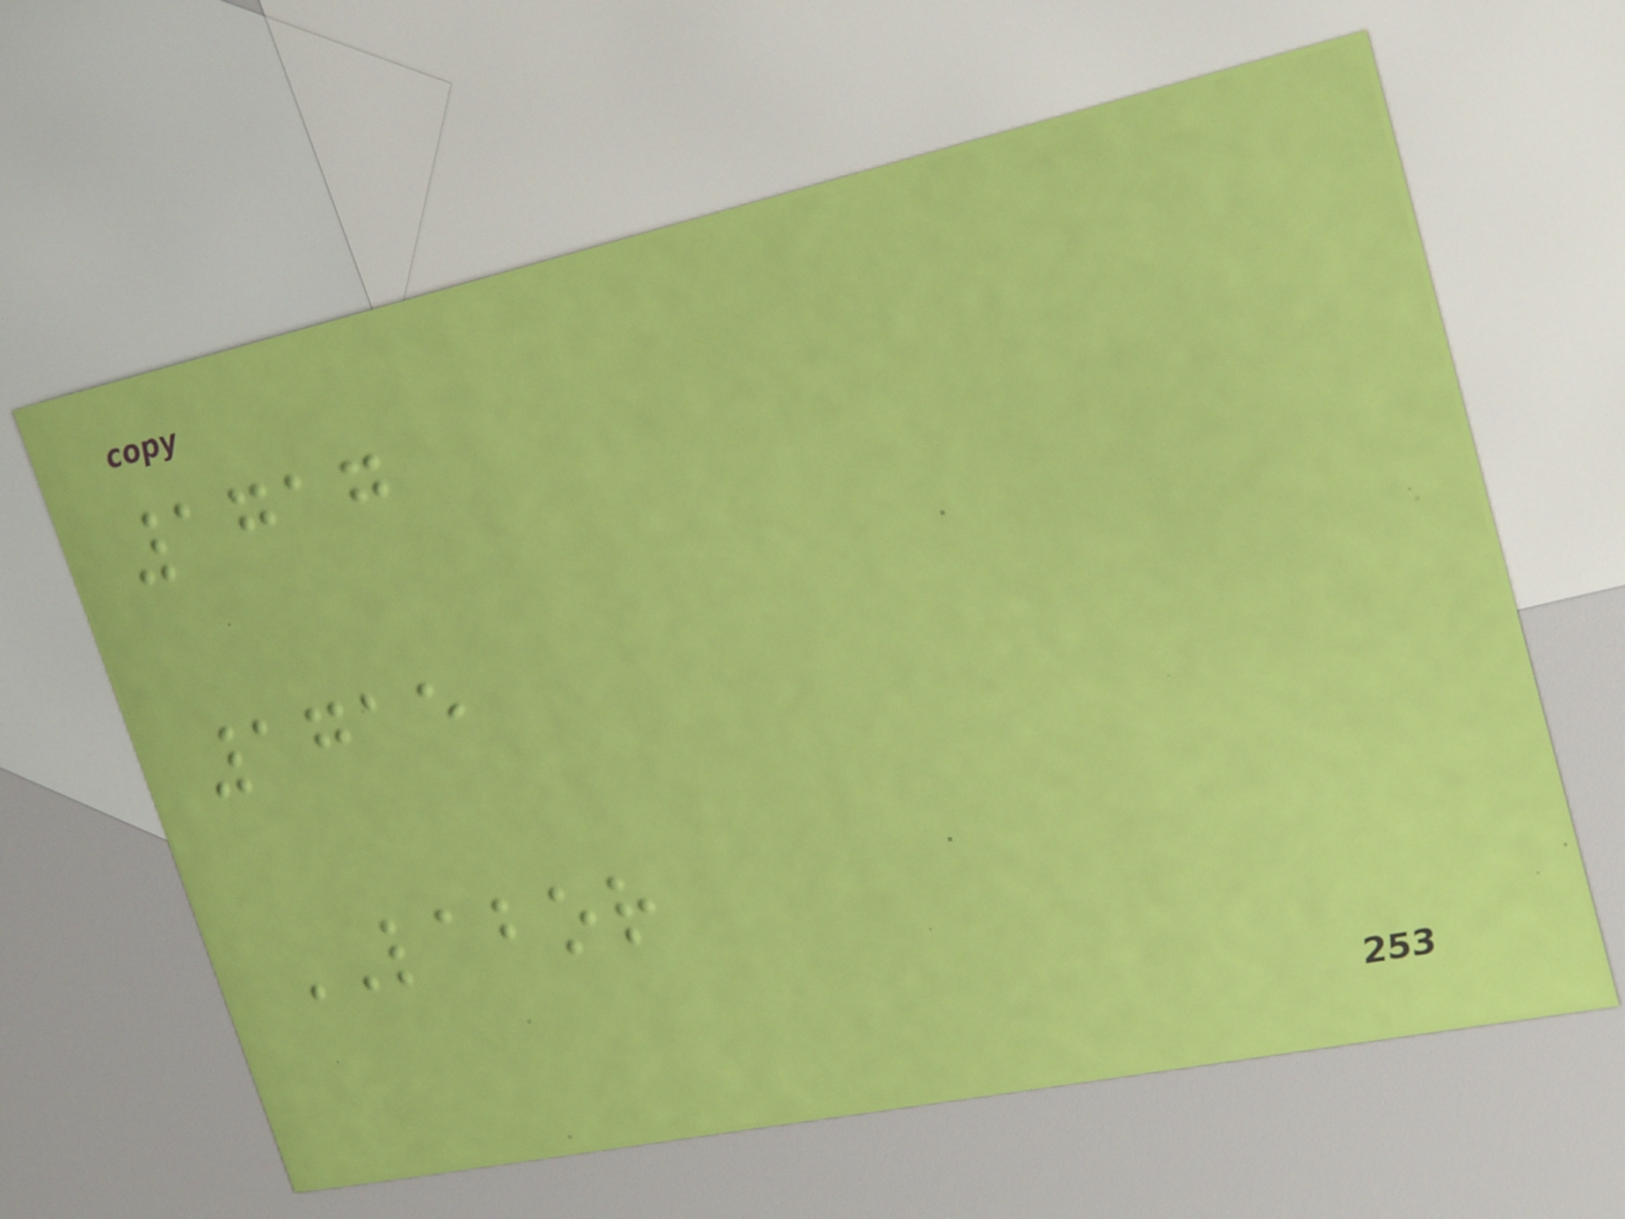1717
1715
LABOR
